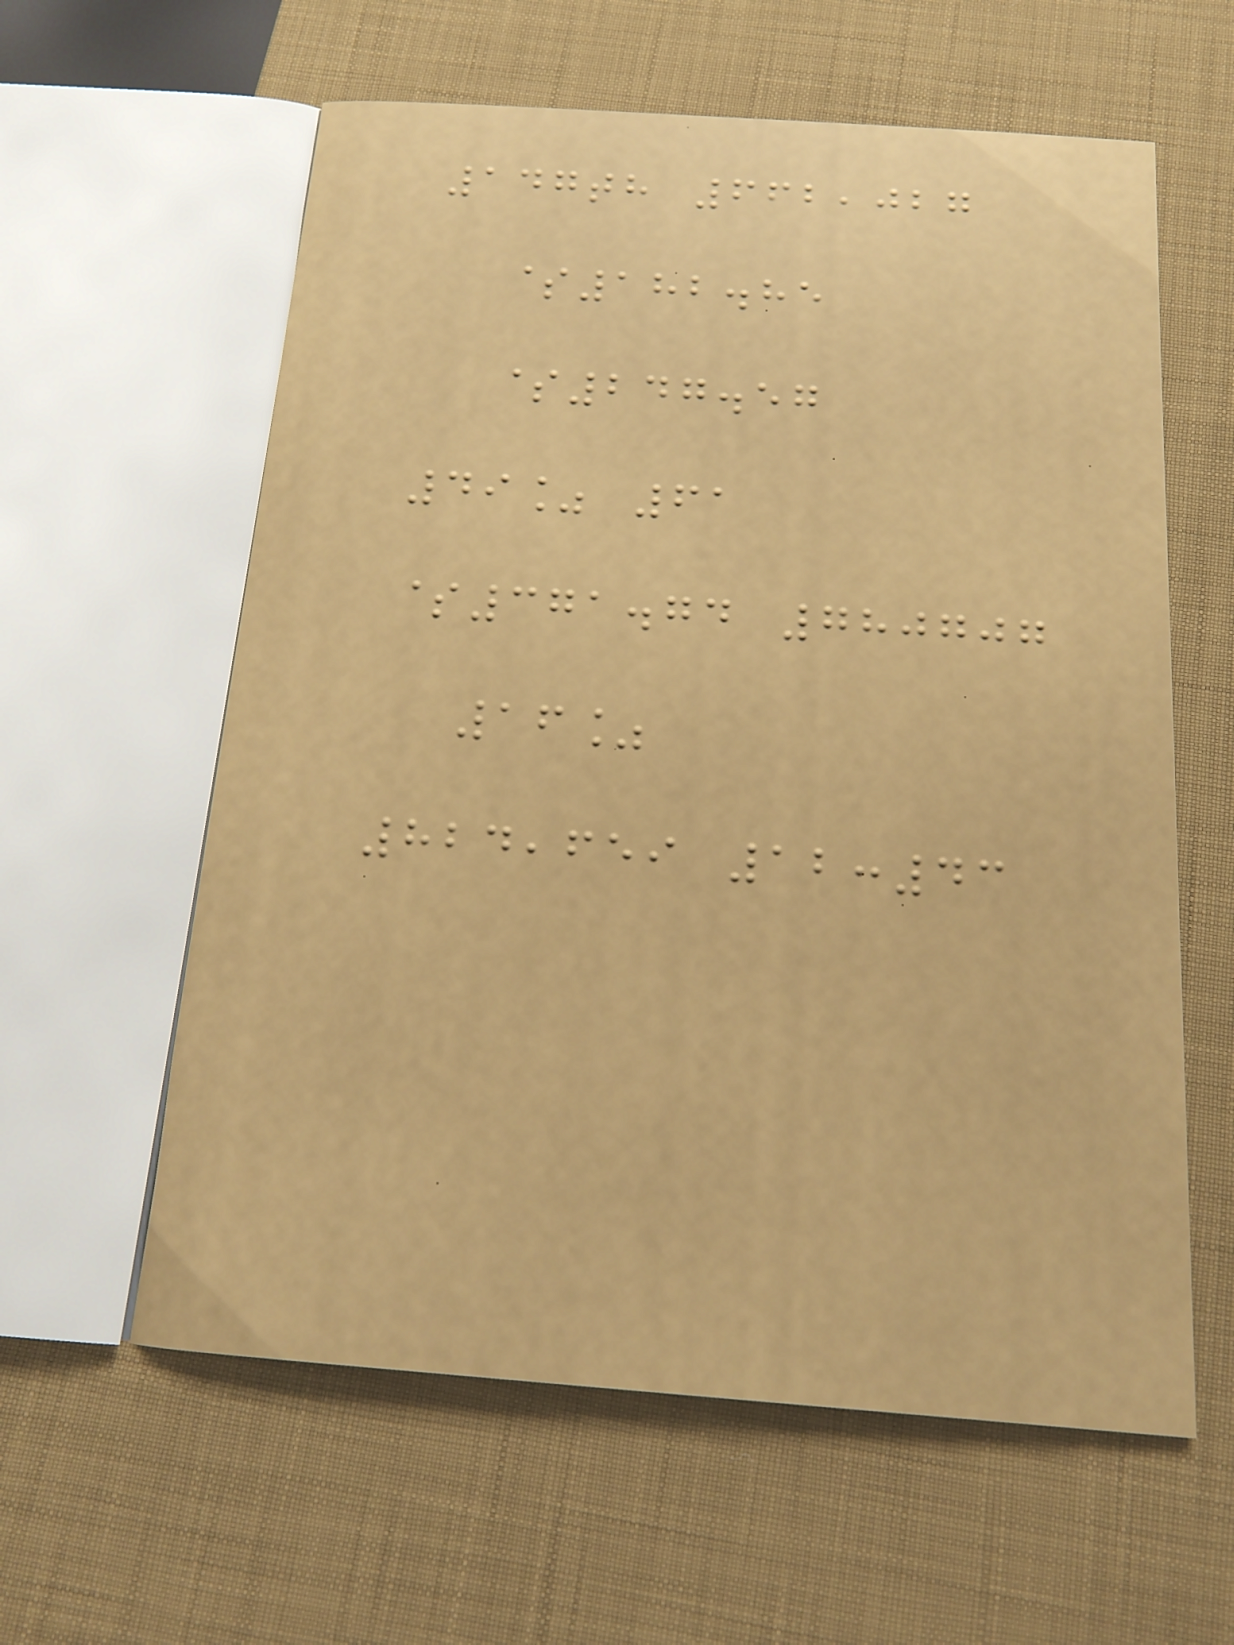147th 662,027
$182.85
$247.57
49% 61
$371.74 780707
16%
824,659 12:43
